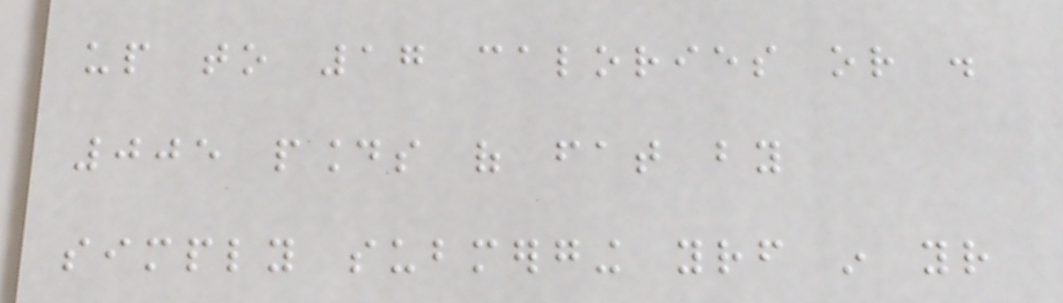up to 17 calories or .
005 pounds of fat by
simply submerging yourself in your
